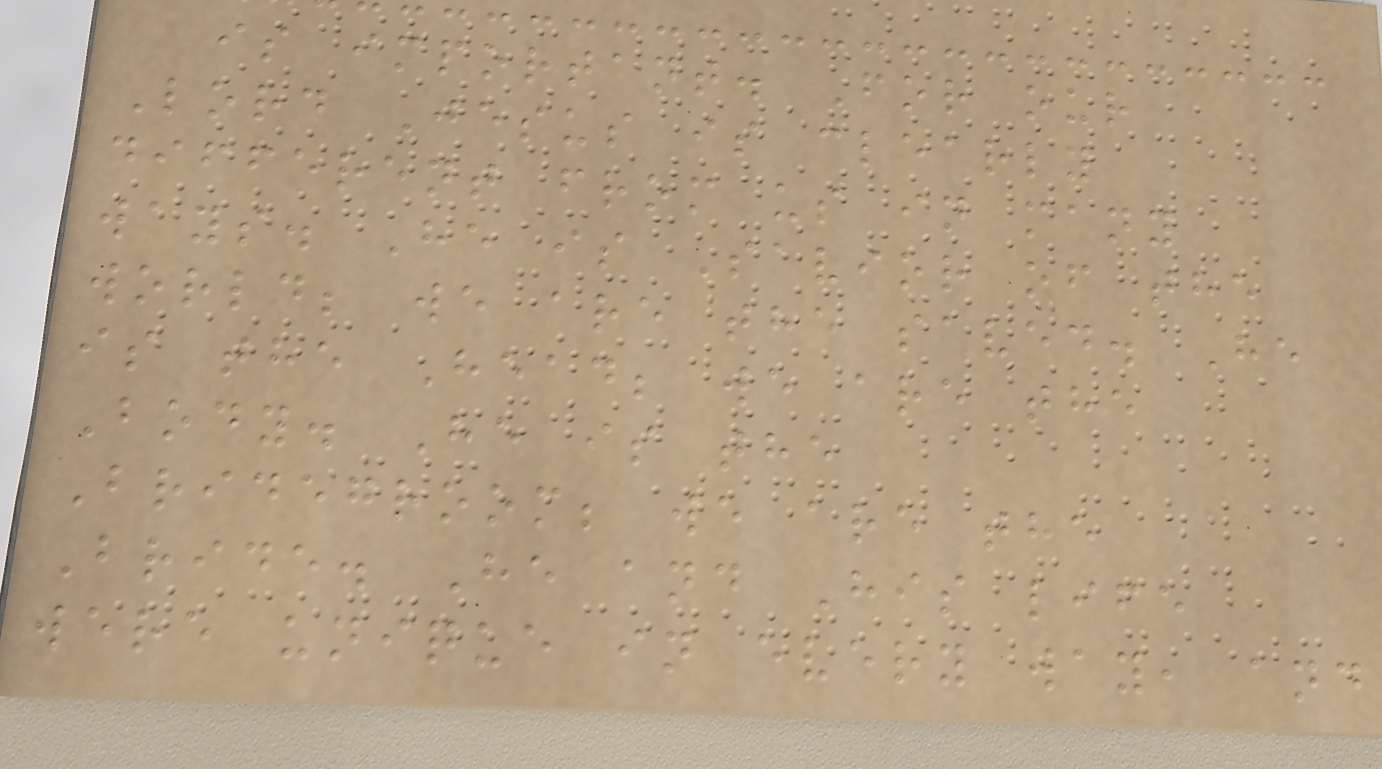is important. For our
Lord Jesus is clearly
different from us in many
ways. He is Savior of the
world; we are the saved. He
is the Head; we are the
Body. He is the
Bridegroom; we are the
Bride. He and His life
were unique in every way, and
